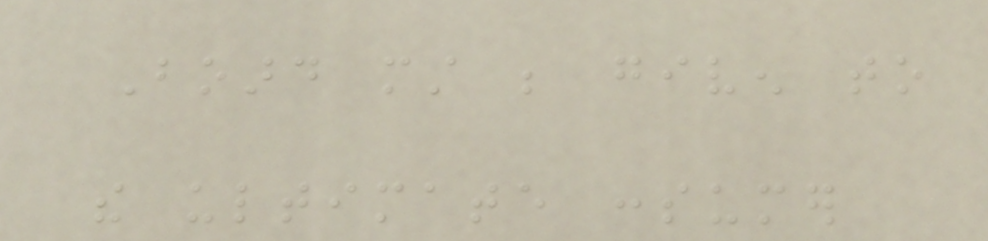Board must be given to
the ultimate consumer
